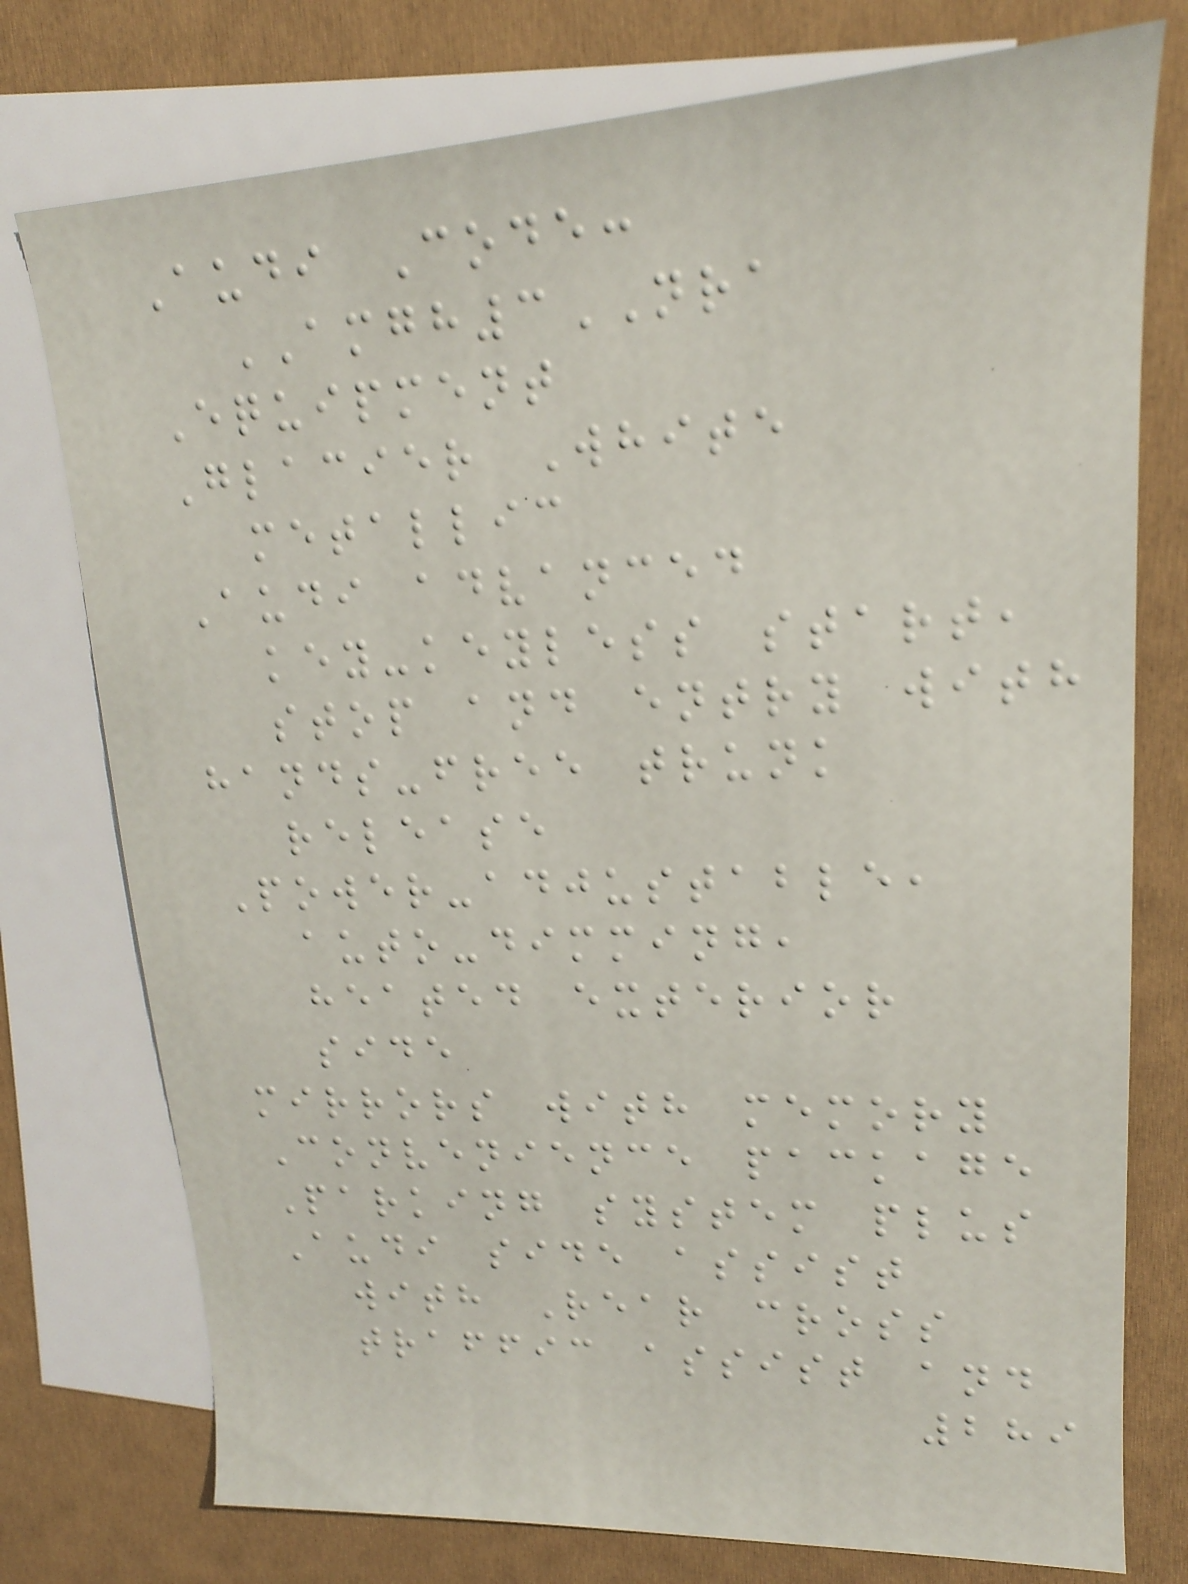Audi Code:
AMGH3NRA
Equipment
Glacier White
metallic
Audi advanced
key-keyless start,
stop and entry with
hands-free trunk
release
Power-adjustable,
auto-dimming,
heated exterior
side
mirrors with memory
Convenience package
Parking system plus
Audi side assist
with Rear cross
traffic assist and
289
